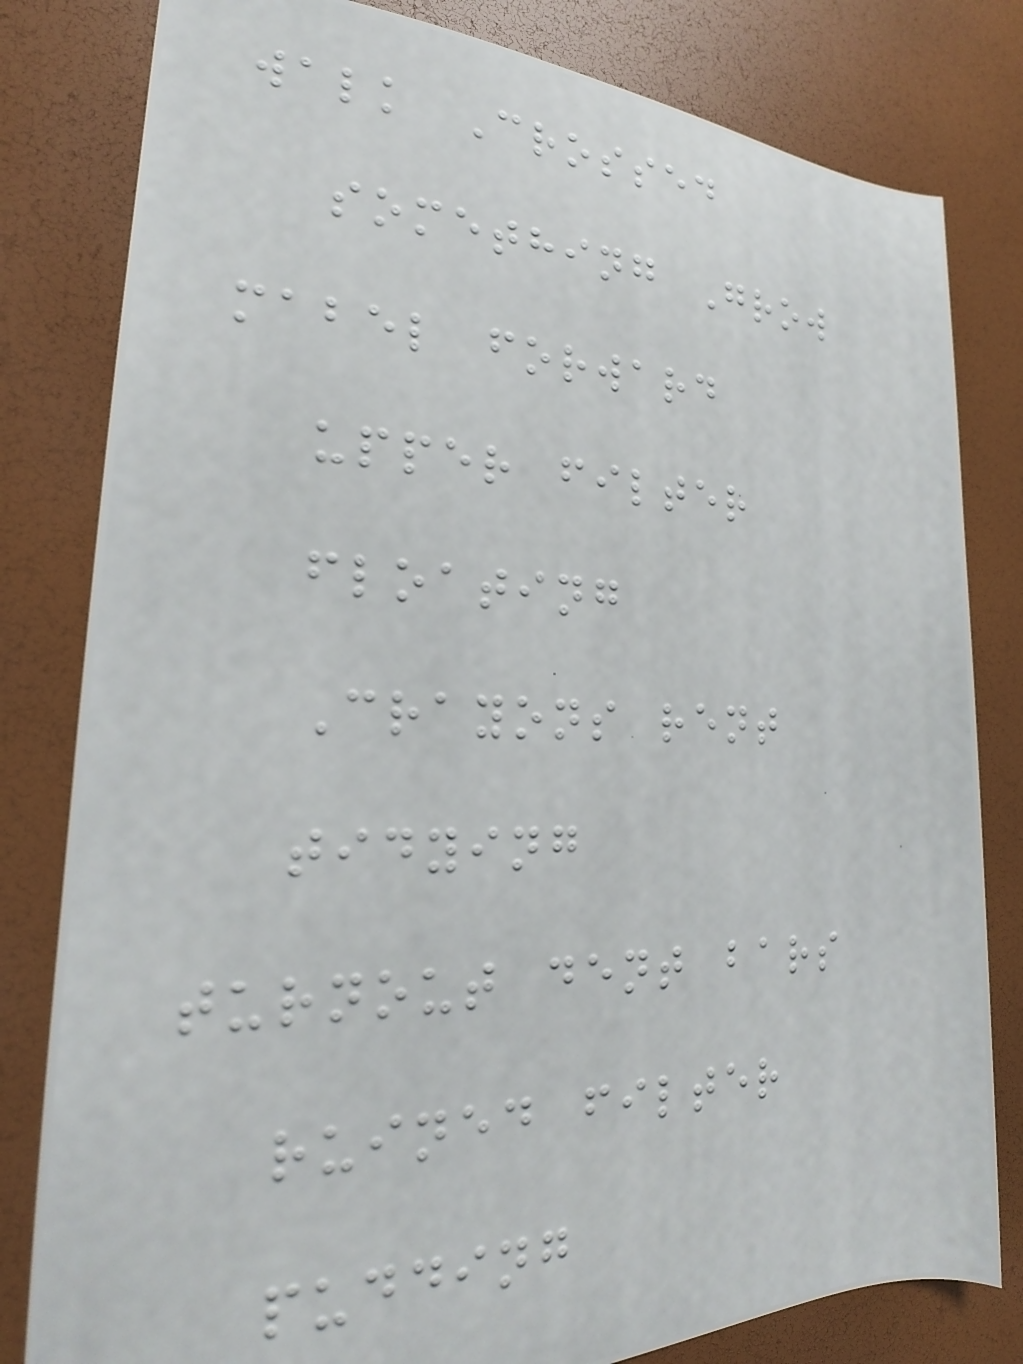walk Crossed
something Grow
mabel forward
upper filter
floating
Crayons rent
tidying
turnout dent bars
ruined filter
pudding
